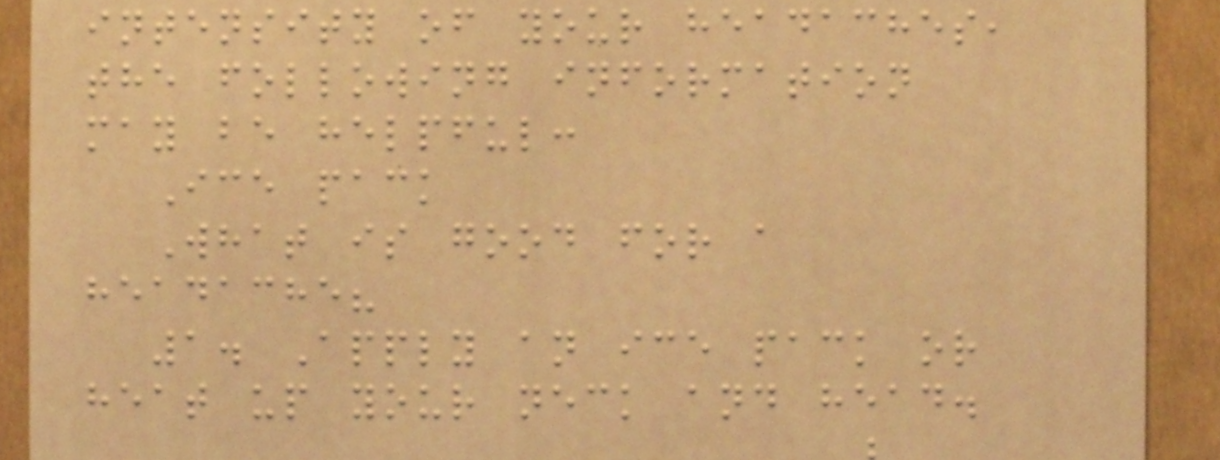intensity of your headaches,
the following information
may be helpful:
Ice pack
What is good for a
headache?
1. Apply an ice pack or
heat up your neck and head.
